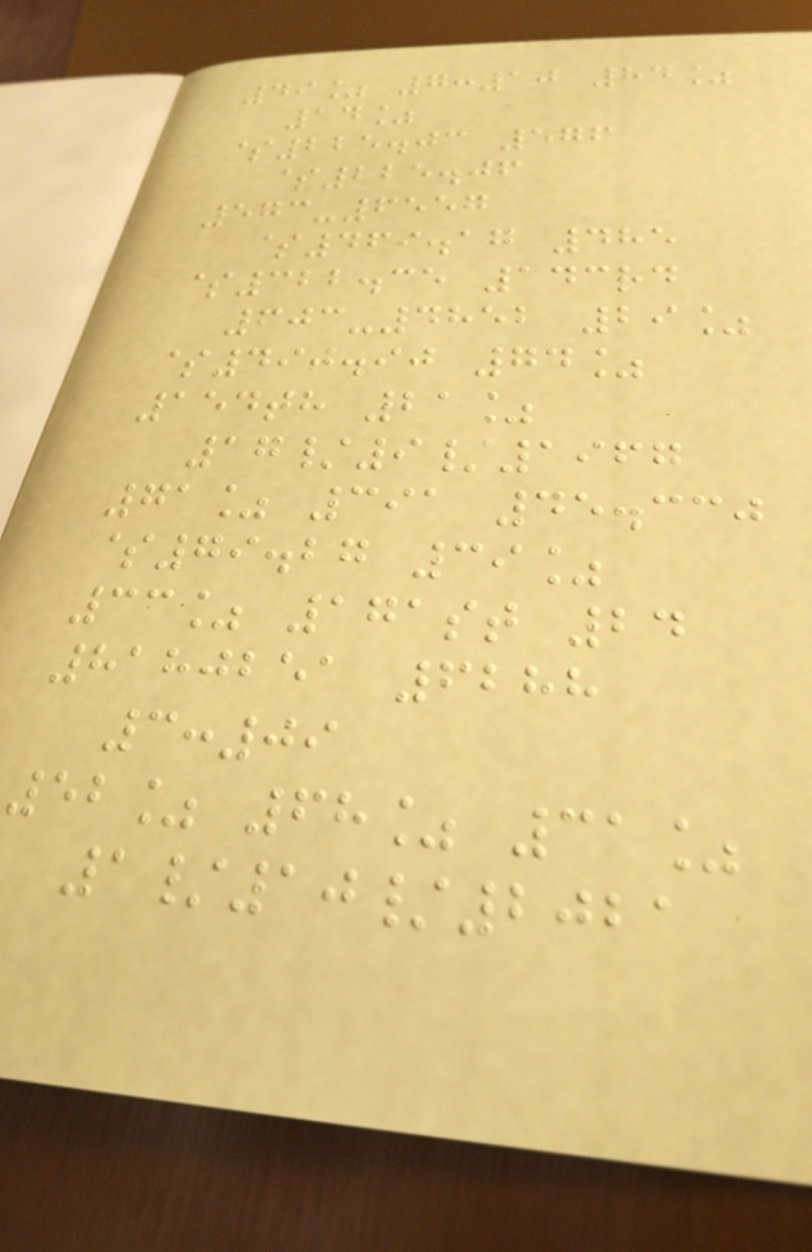49% 7:10 84%
14%
$225.03 576
$225.06
573-6557
$469.17 485
$322.35 143rd
603-4852 29%
$490.90 74%
154th 21%
17/9/1967
71% 391 45.330
$79.27 39%
33% 171st 24
8180251 6288
3:09
52% 68% 31%
1/10/2021
